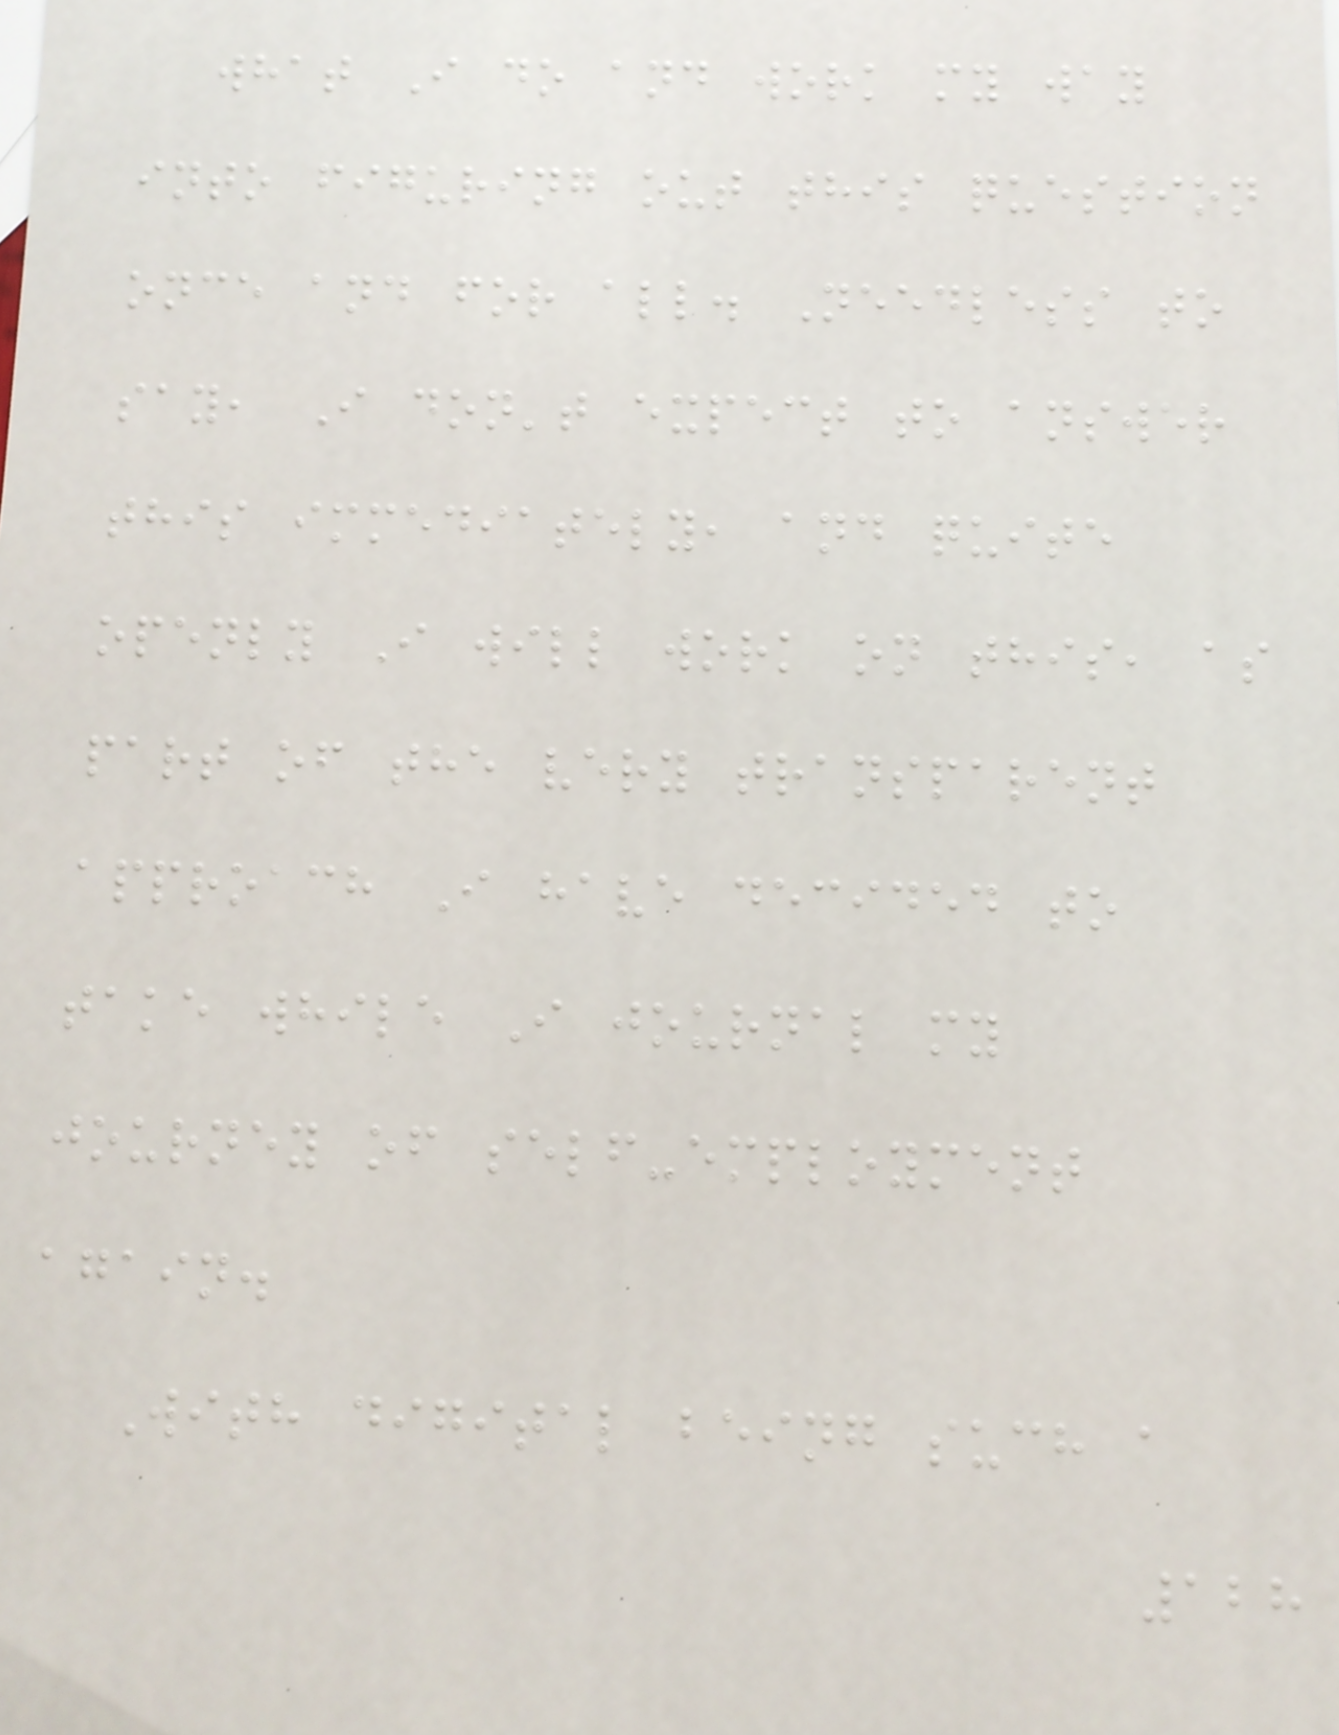what I do and work my way
into figuring out this question
once and for all. Needless to
say, I don't expect to answer
this immediately, and quite
openly I will work on this, as
part of the very transparent
approach I have decided to
take while I journal my
journey of self-employment
again.
With digital being such a
128
